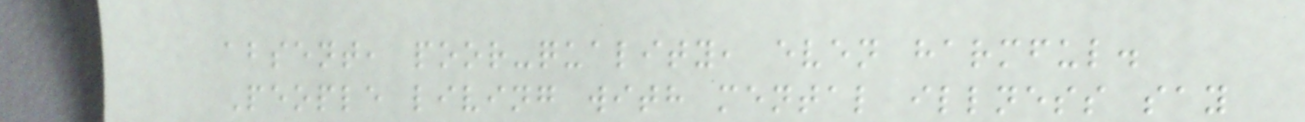absent, poor-quality, even harmful.
People living with mental illness say
